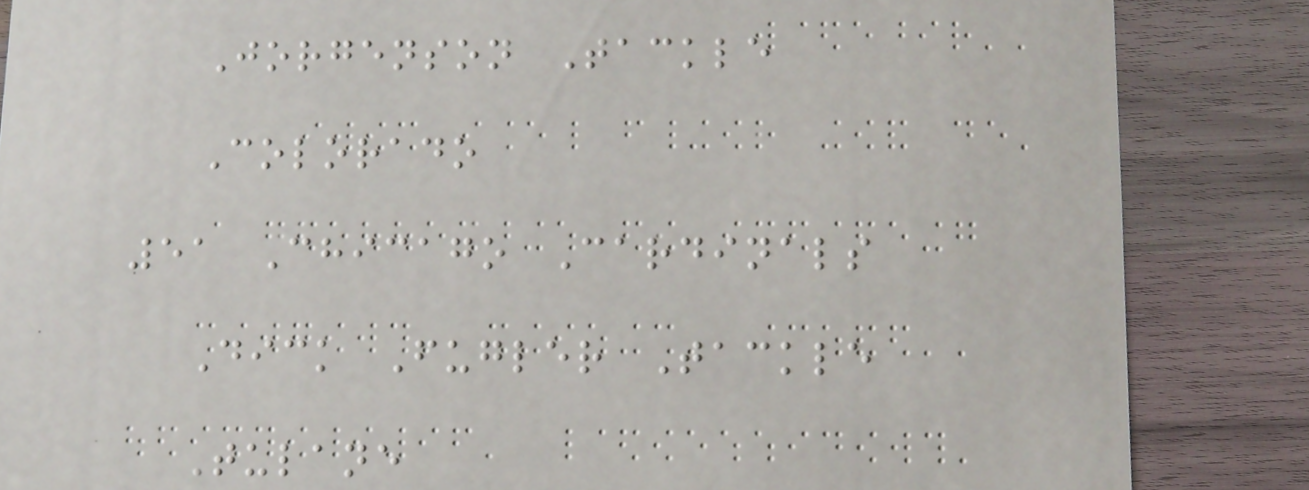Jorgenson Tackle
Colorado
51 Chicago Cardinals
Dick Fugler Tackle
Tulane
